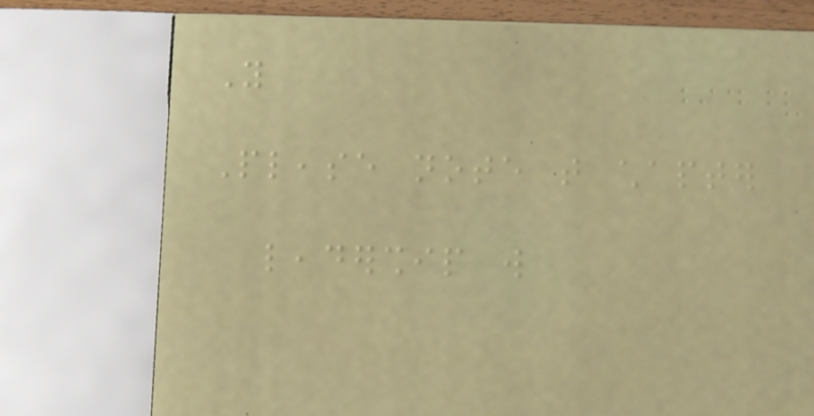You
Please note that chapter
leadership will
